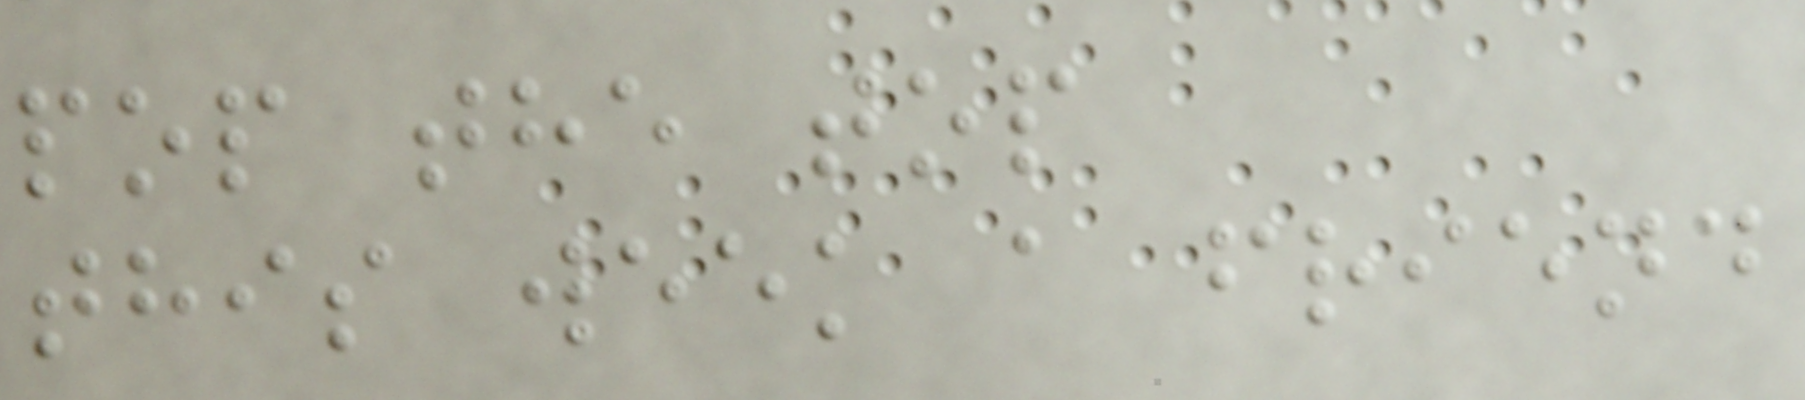pop the top
this week a friend
